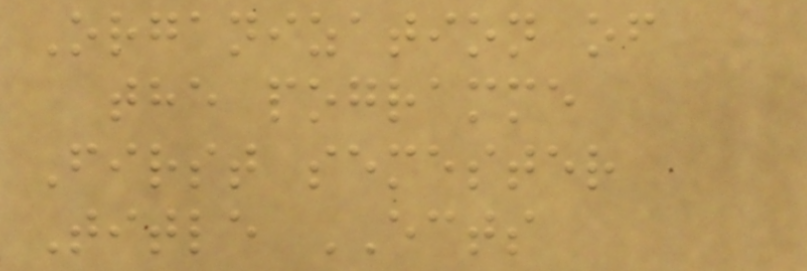Organization of
the pogramme
First semester
Title ECTS
